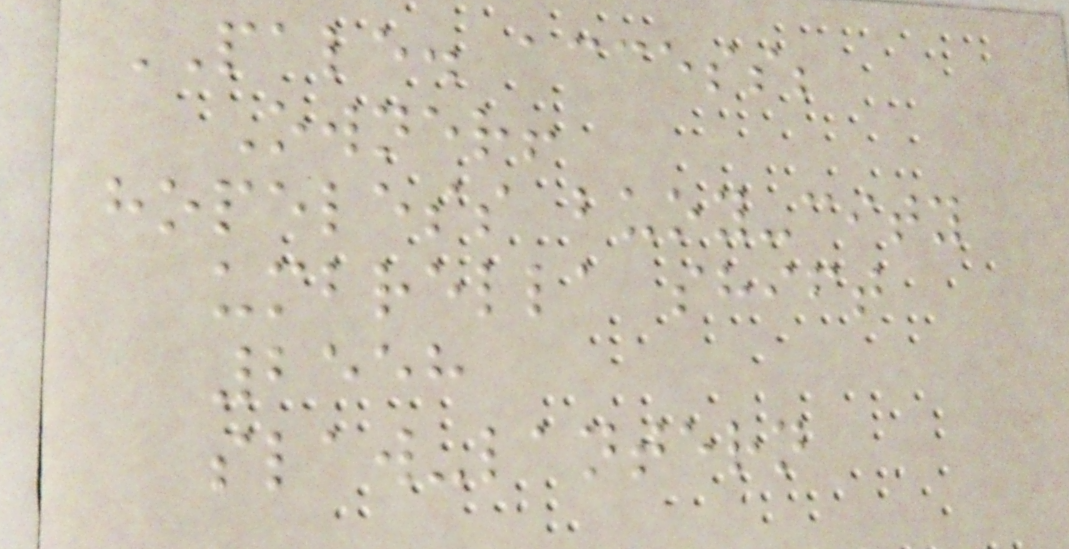PALE. access;
Owner!
hopeless buoy-city
umbrella shift
2558
slaw-lantern
